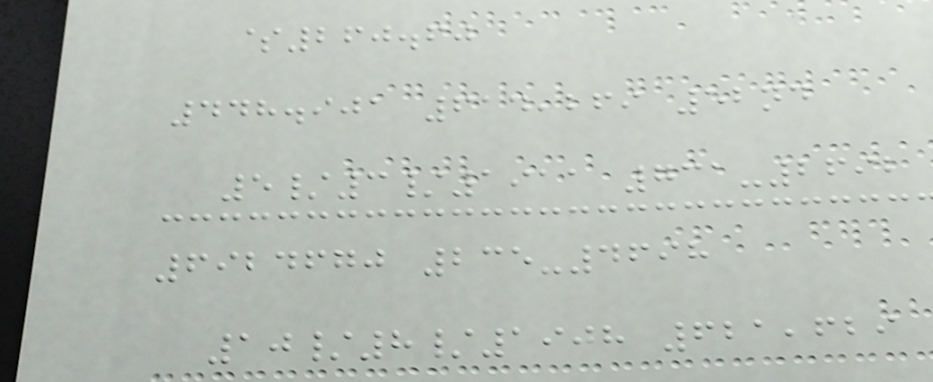$260.60
448.901 614,269 52nd
5/3/1911 731-2692
6924670 235-4698
10/8/1908 621,629
